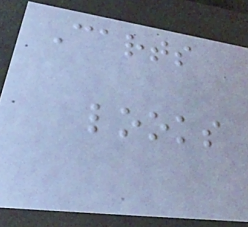Carts
looks
